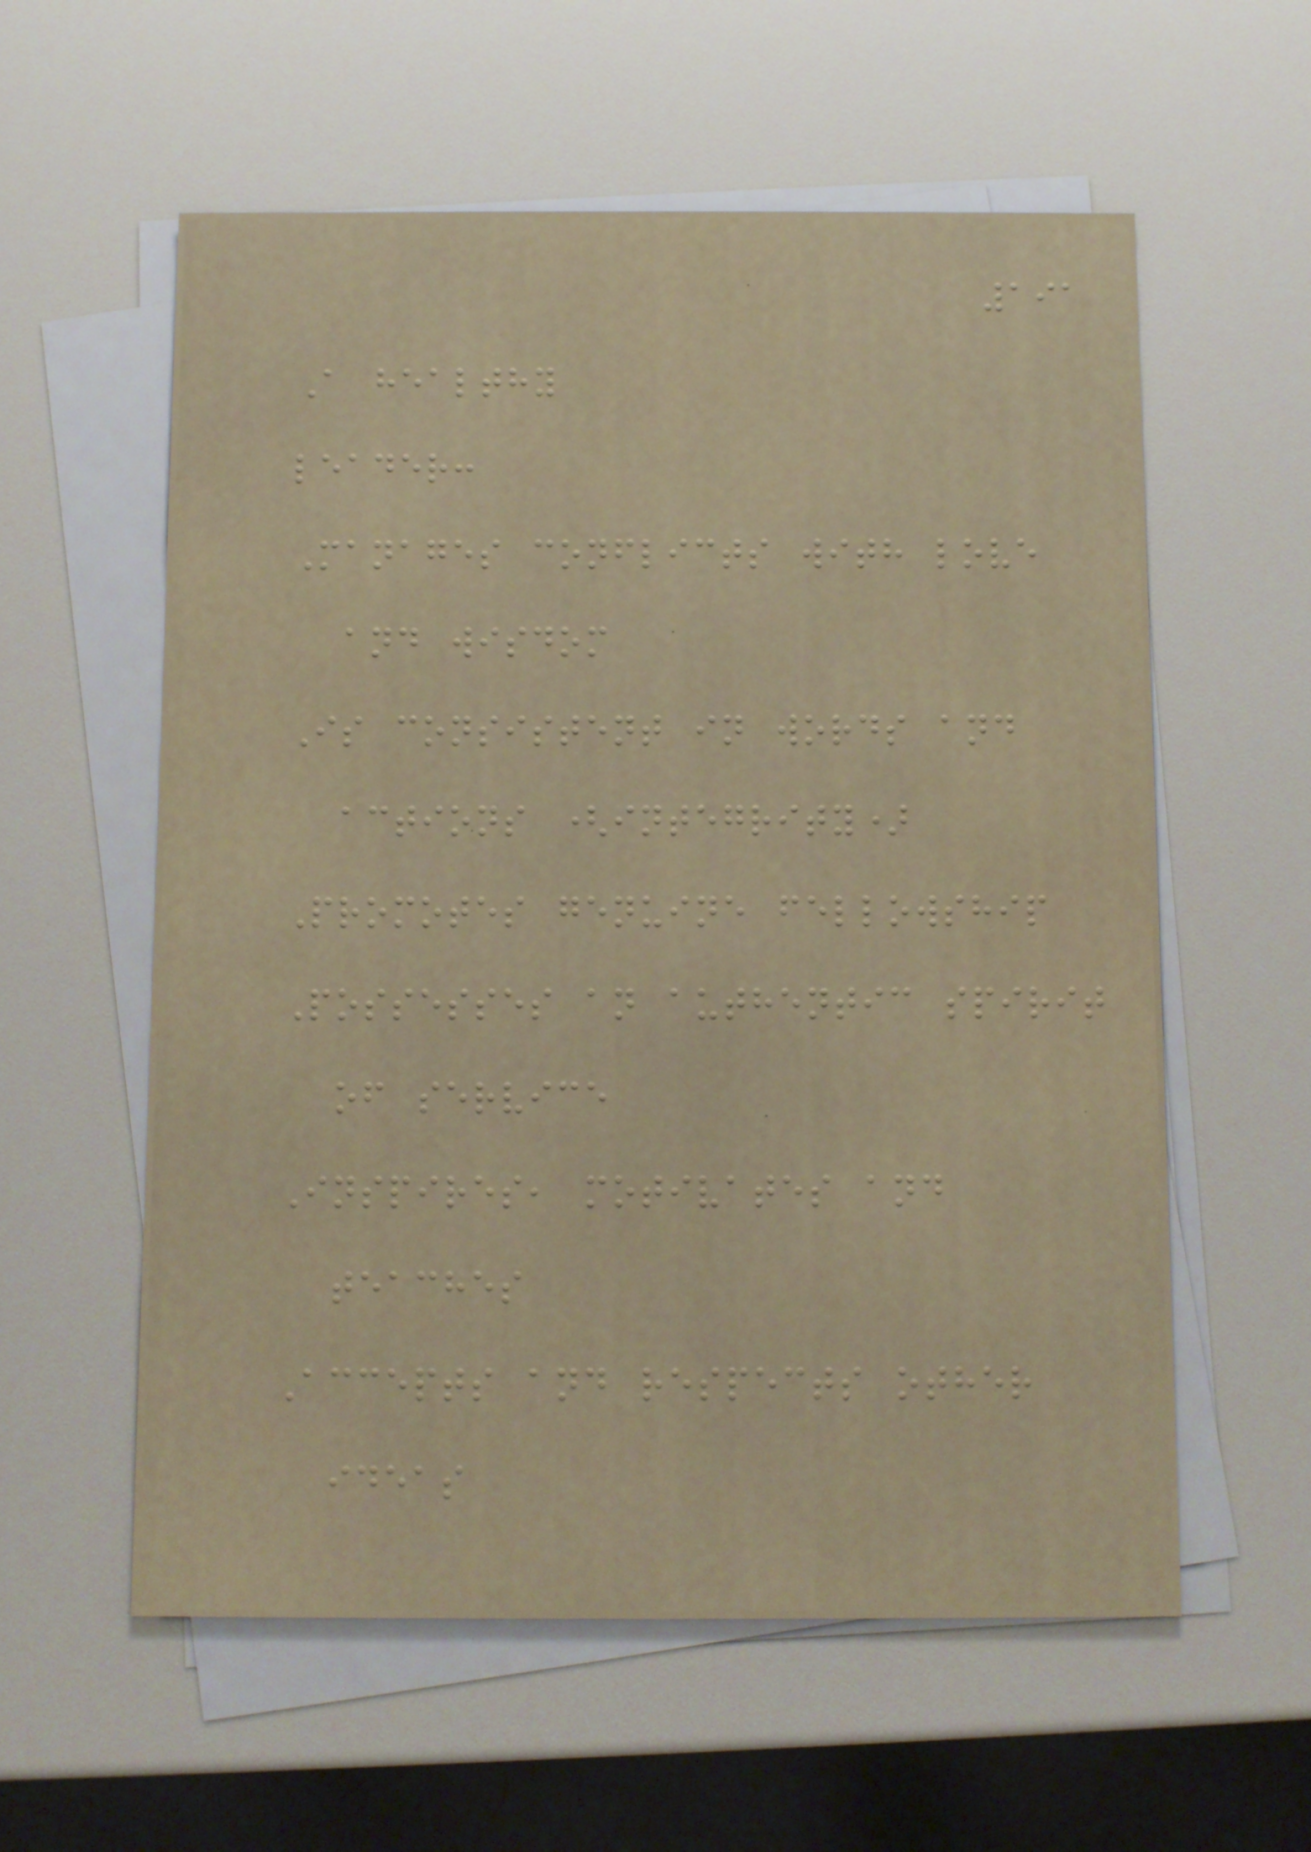191
A healthy
leader:
Manages conflicts with love
and wisdom
Is consistent in words and
actions (integrity)
Promotes genuine fellowship
Possesses an authentic spirit
of service
Inspires, motivates and
teaches
Accepts and respects other
ideas
